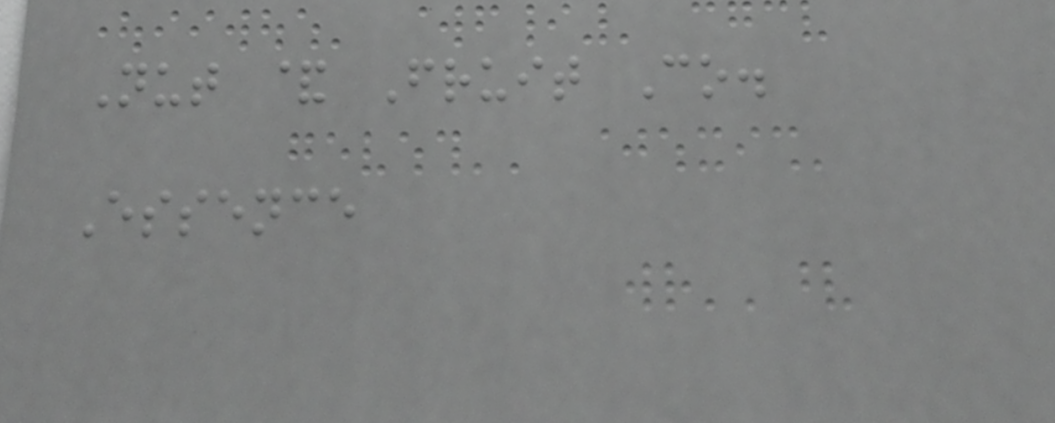Nut & Fruit Co.
Essence
